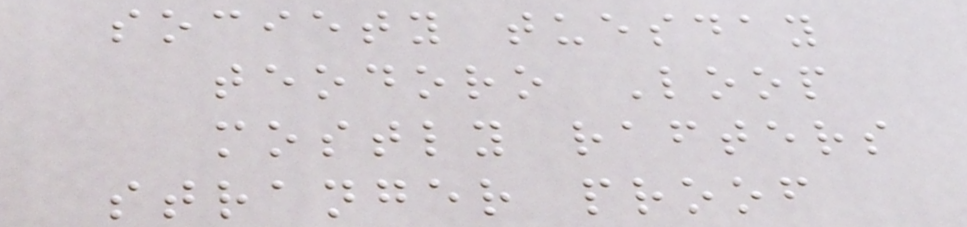society tuesday
teodoro Loop
mostly rafters
stranger proof
